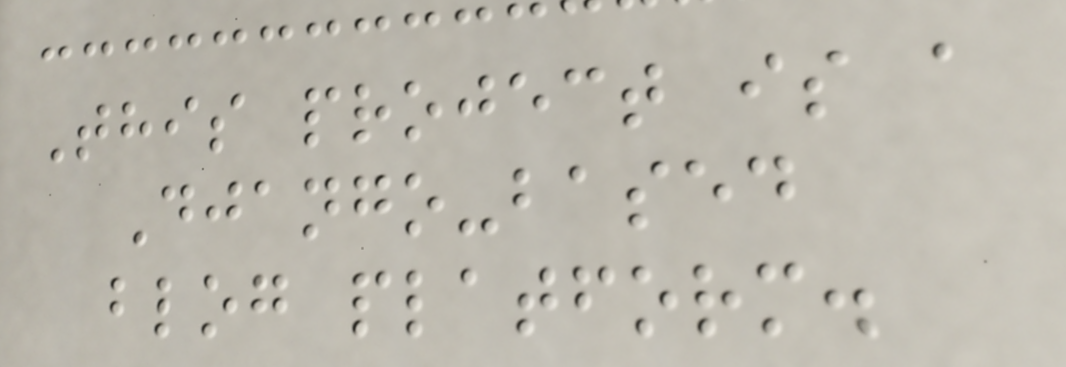This project is a
Django-based
blog platform.
